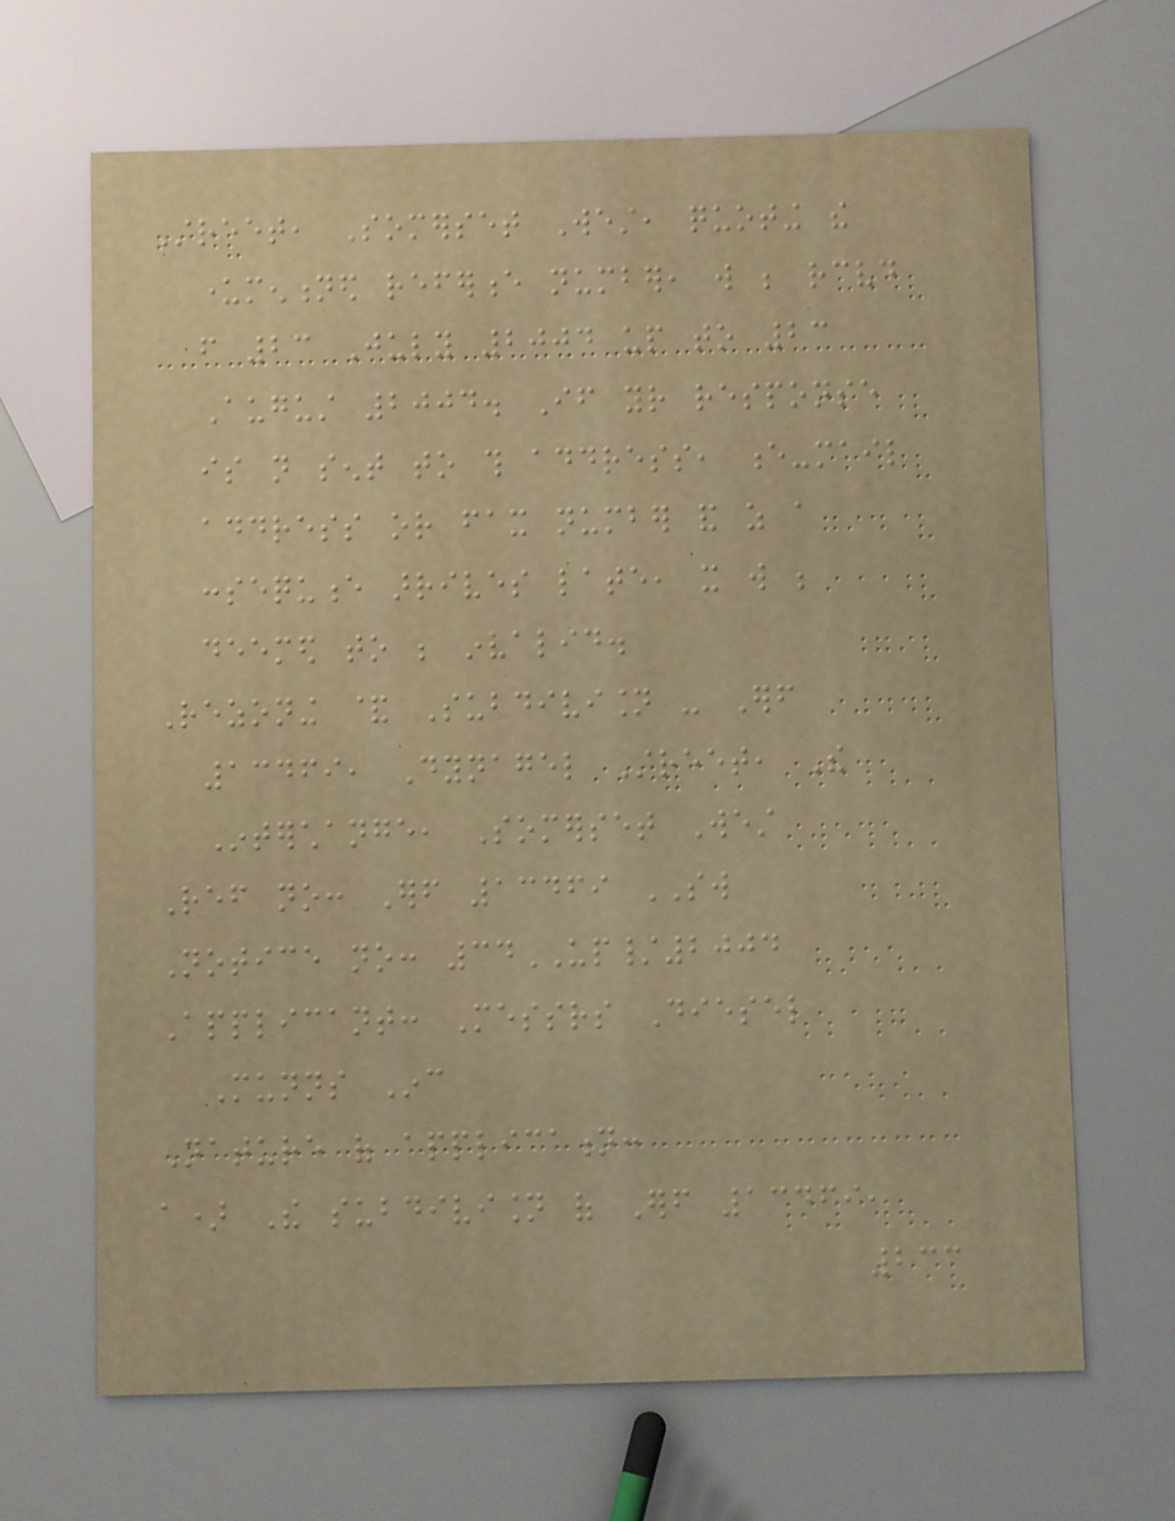Street, Somerset West, quoting the
undermentioned reference number, will be received
from 23 July 2004 up to 23
August 2004. If your response
is not sent to this address, e-mail
address or fax number and as a
consequence arrives late, it will be
deemed to be invalid.
Rezoning & Subdivision - Erf
13469, Dynagel Street, The
Interchange, Somerset West
Ref no: Erf 13469 SW
Notice no: 34UP/2004
Applicant: Messrs Diesel
Munns Inc
Nature of application:
a) The subdivision of Erf 13469,
233
